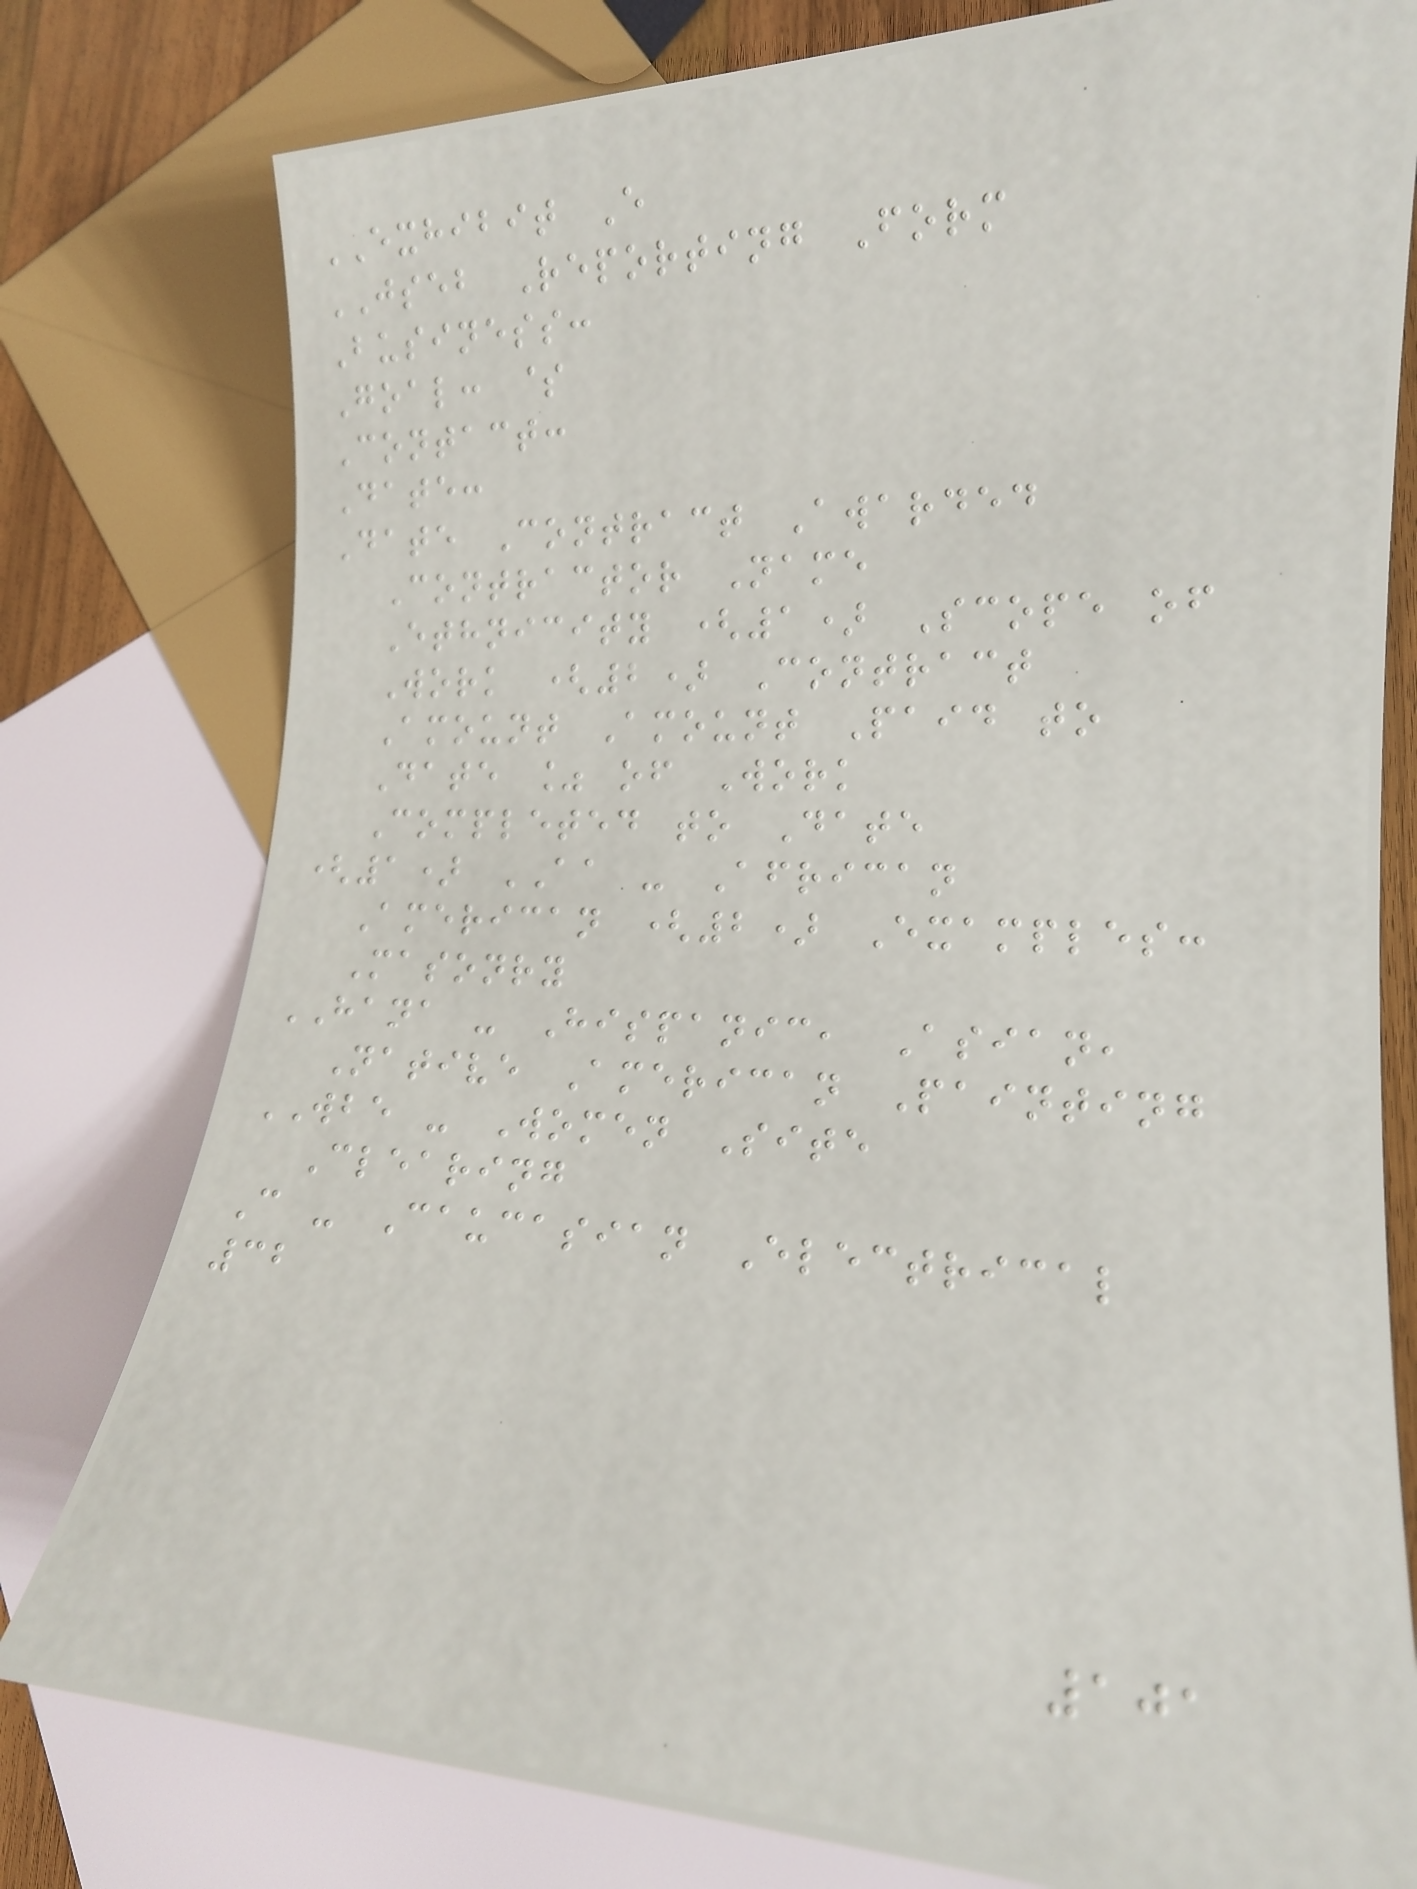EXHIBIT E
JSEB Reporting Form
Business:
Goal: $
Contact:
Date:
Date Contract Awarded
Contractor Name
Ethnicity (1) Scope of
Work (2) Contract
Amount Amount Paid to
Date % of Work
Completed to Date
(1) AA - African
American (2) Examples:
Masonry
HANA - Hispanic, Asian,
Native American Painting
WBE - Women Site
Clearing
C - Caucasian Electrical
32
101
